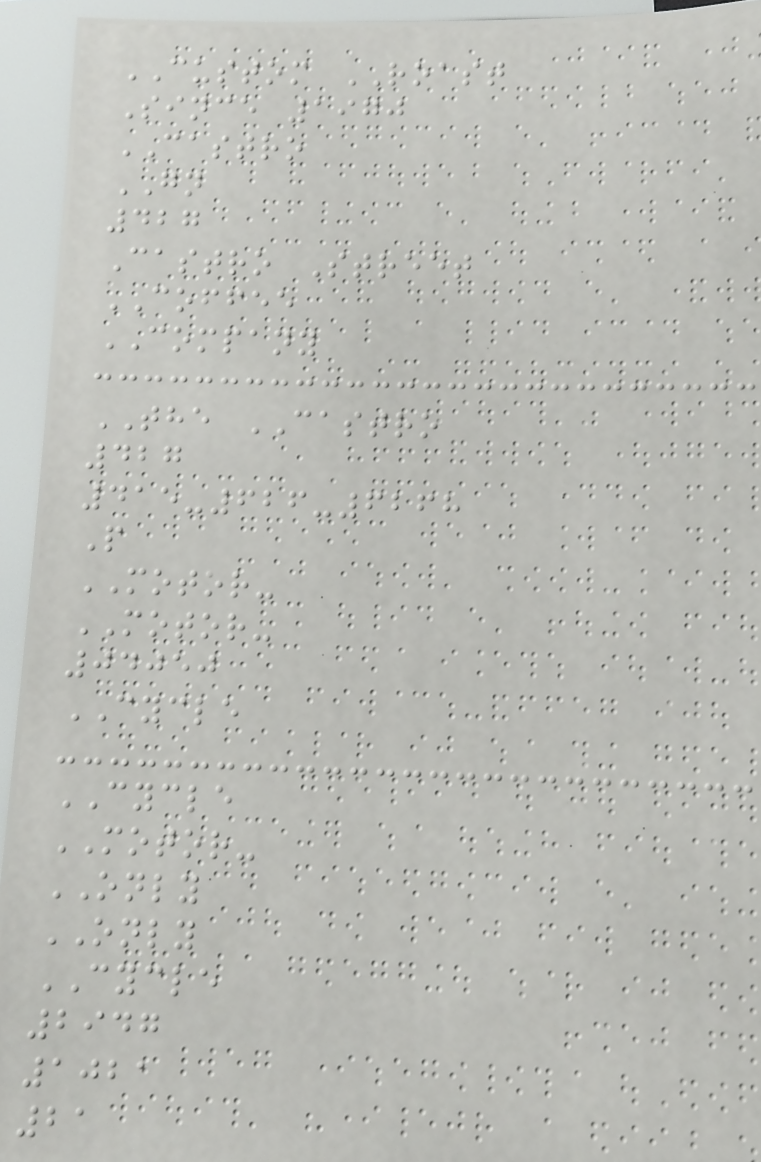CUSTOM ROAST
Since 1970
CASTRO
GN
427
Castro Street
COFFEE
COMPANY
THE CASTRO
427
415-626-6268
P
MOTOR-
MOTOR-
04050
CYCLE
CYCLE
MOTOR-
ONLY
ONLY
CYCLE
2947
1021
21
